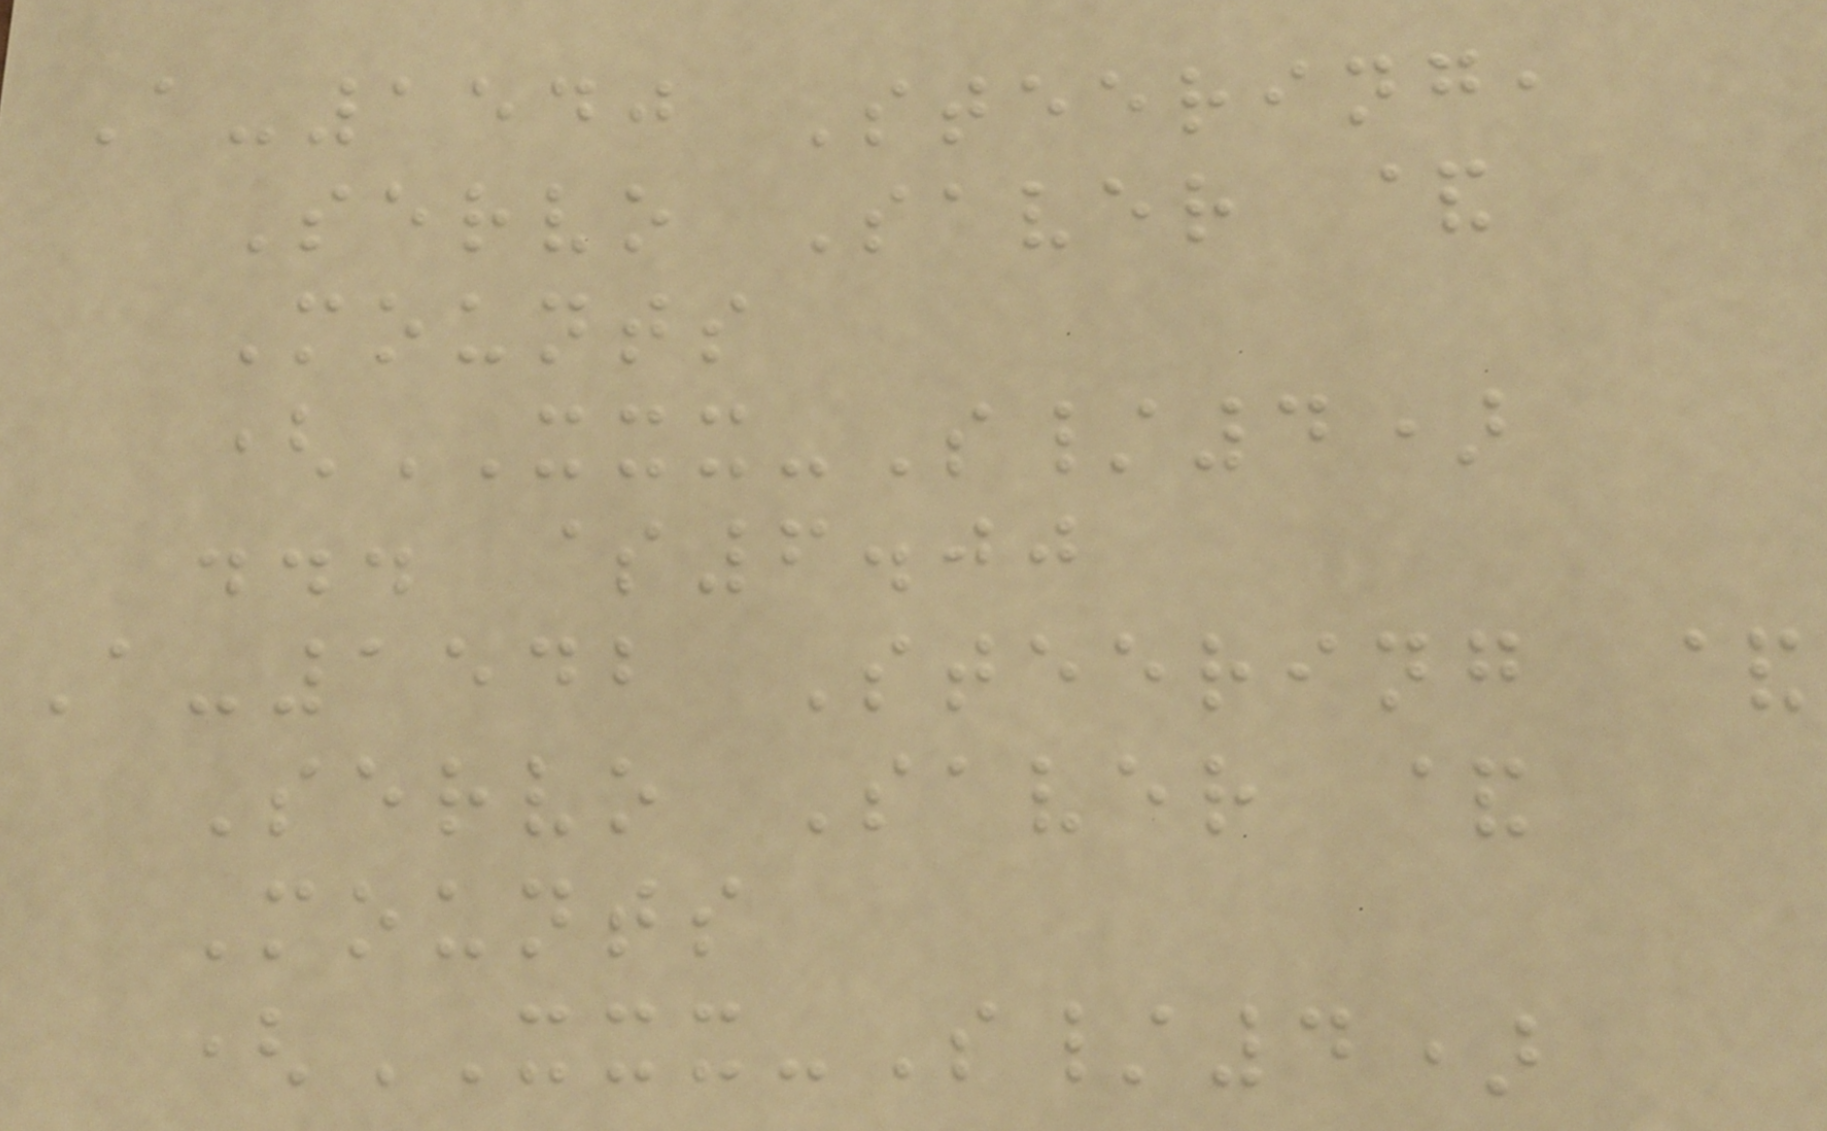A-1540 Steering,
Servo Saver &
Mounts
(XXX-S/4)
... $6.00
A-1542 Steering &
Servo Saver &
Mounts
(XXX-S/4)
